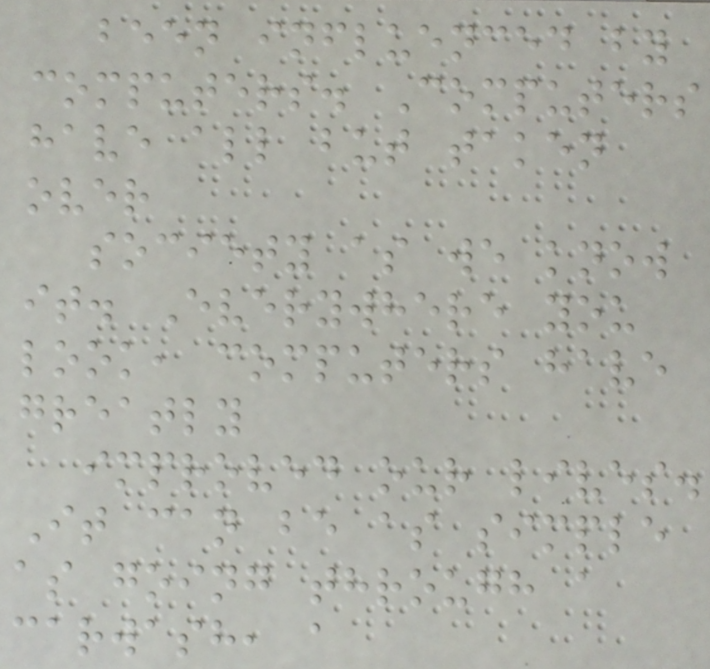been influenced by
computers. Computers
have all but taken
over
society as we know
it. Everywhere you
look, computers have
greatly
improved our lives.
It can be as simple
as going through a
carwash, a
